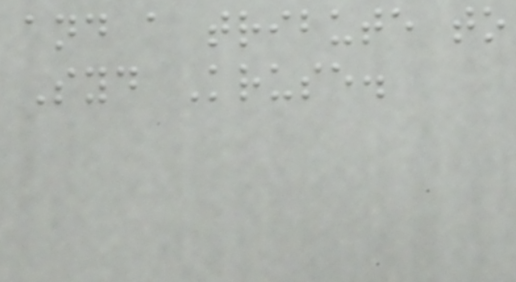and a tribute to
Syd Kruse.
